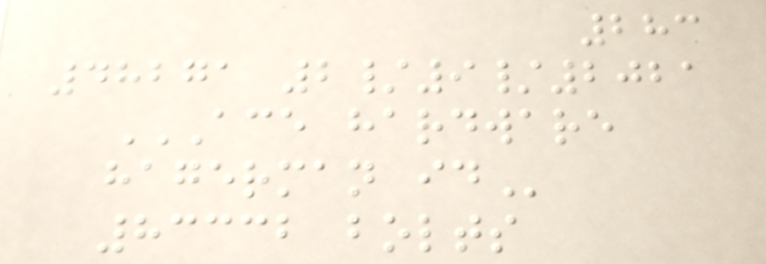283
48271 2/9/2021
ACE HARDWARE
HAGERMAN ID
83332 bolts
